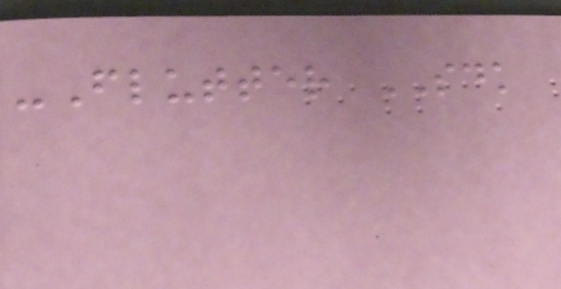-Flutter SDK
